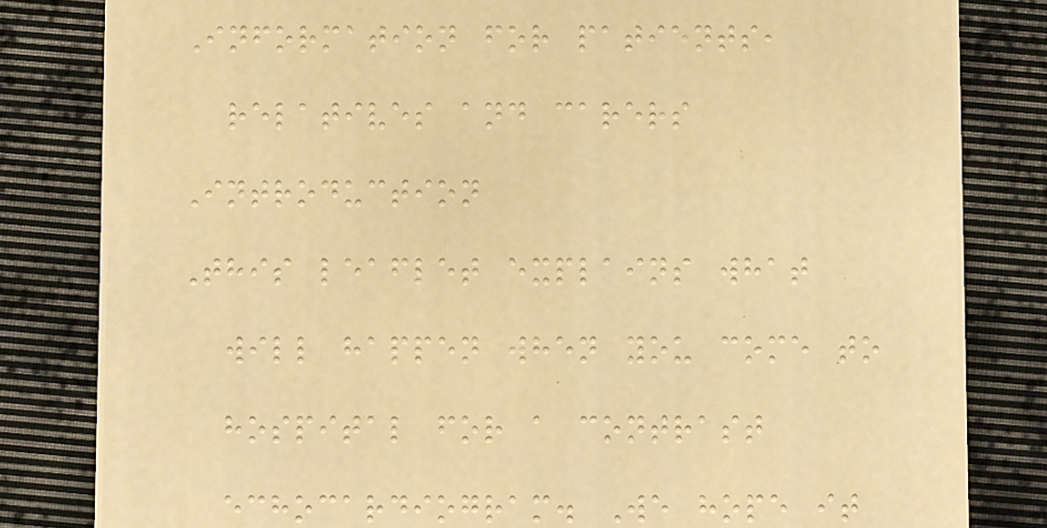Information for patients,
relatives and carers
Introduction
This leaflet explains what
will happen when you come to
hospital for a contrast
echocardiogram. We hope it
